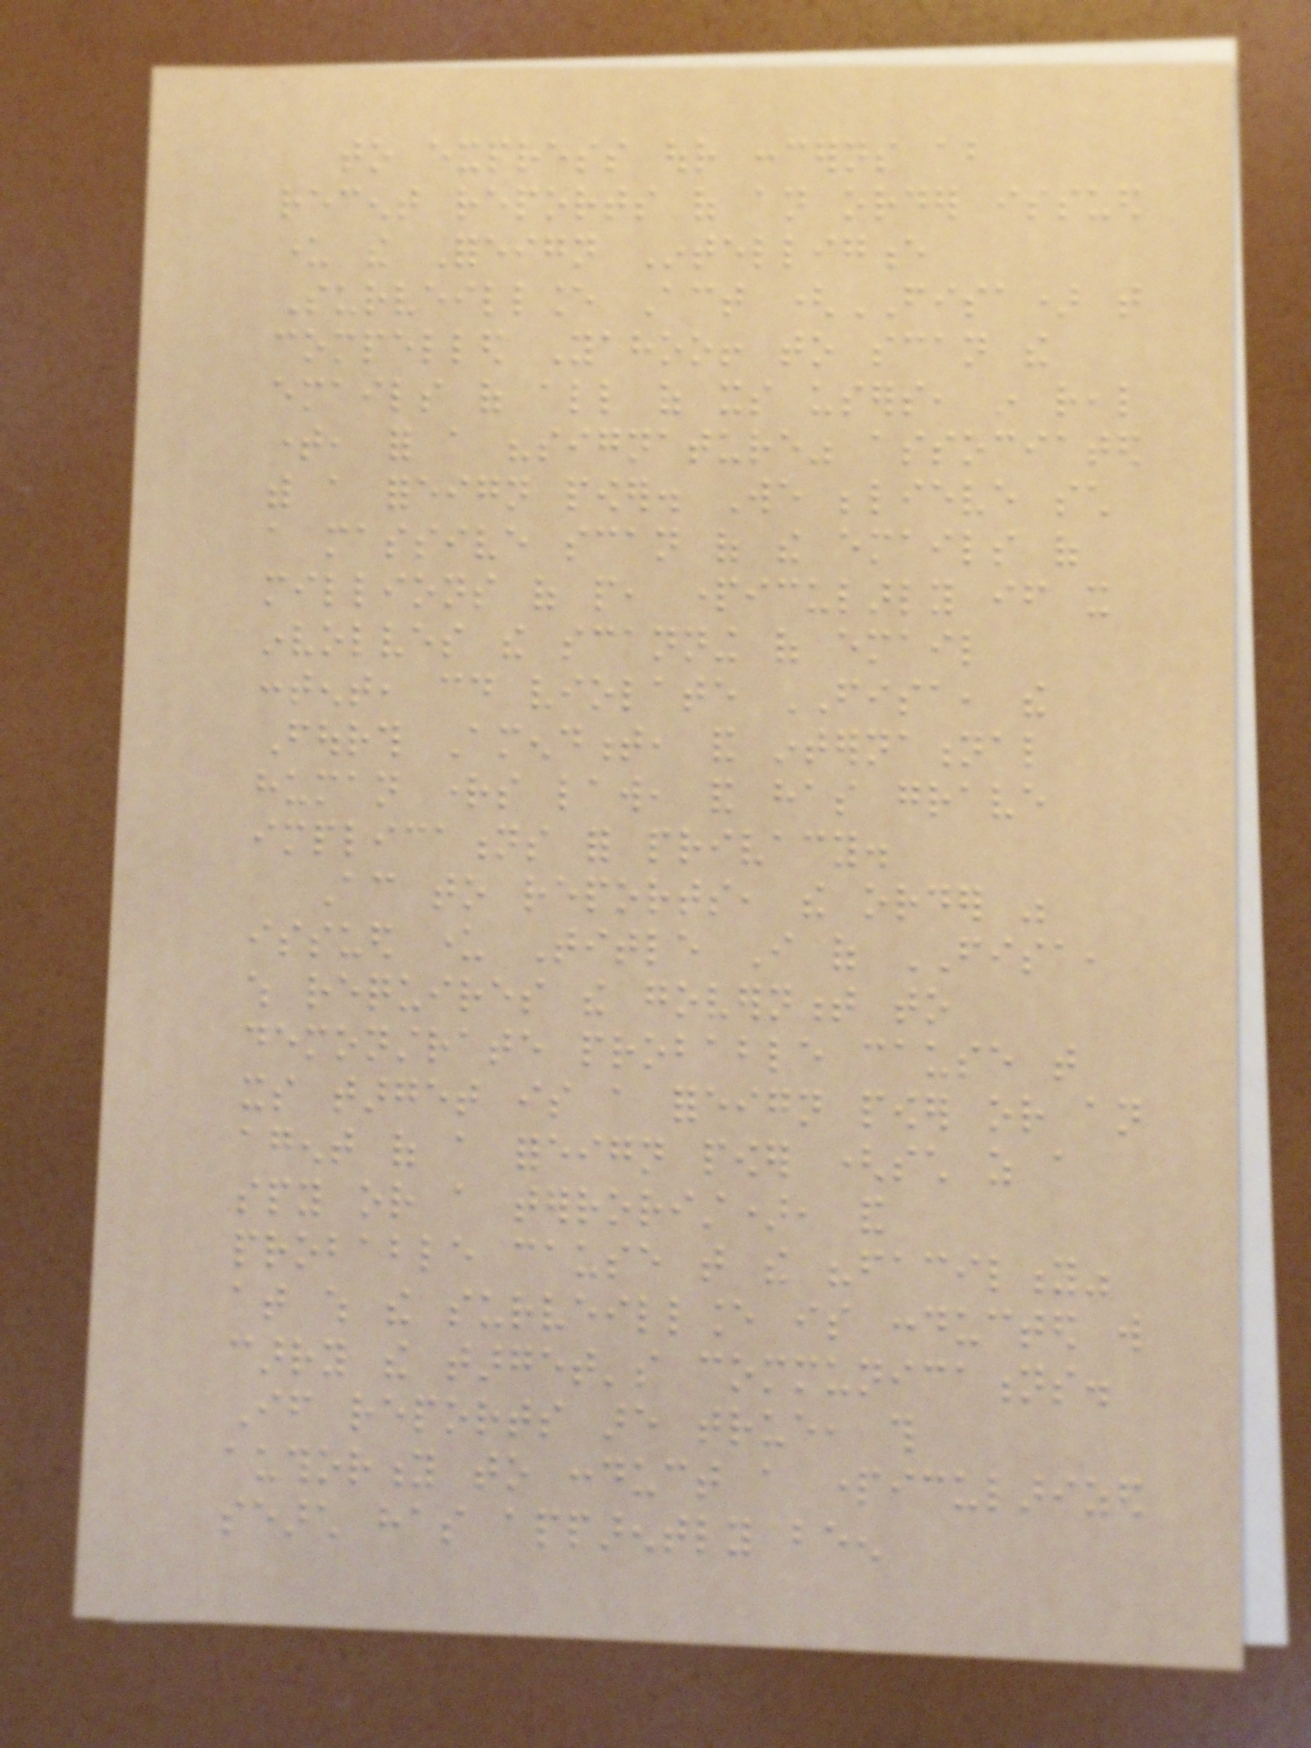to express our concerns about
recent reports of an order issued
under the Foreign Intelligence
Surveillance Act (FISA) that
compelled Yahoo! to scan the
emails of all of its users, in real
time, for a "signature" associated
with a foreign power. We believe such
a massive scan of the emails of
millions of people, particularly if it
involves the scanning of email
content, could violate FISA, the
Fourth Amendment, and international
human rights law, and has grave
implications for privacy.
According to reports, the order was
issued under Title I of FISA,
which requires the government to
demonstrate probable cause that
its target is a foreign power or an
agent of a foreign power (such as a
spy or a terrorist), and
probable cause that the "facility"
at which the surveillance is conducted will
carry the target's communications.
If reports are true, this
authority to conduct a particularized
search has apparently been
